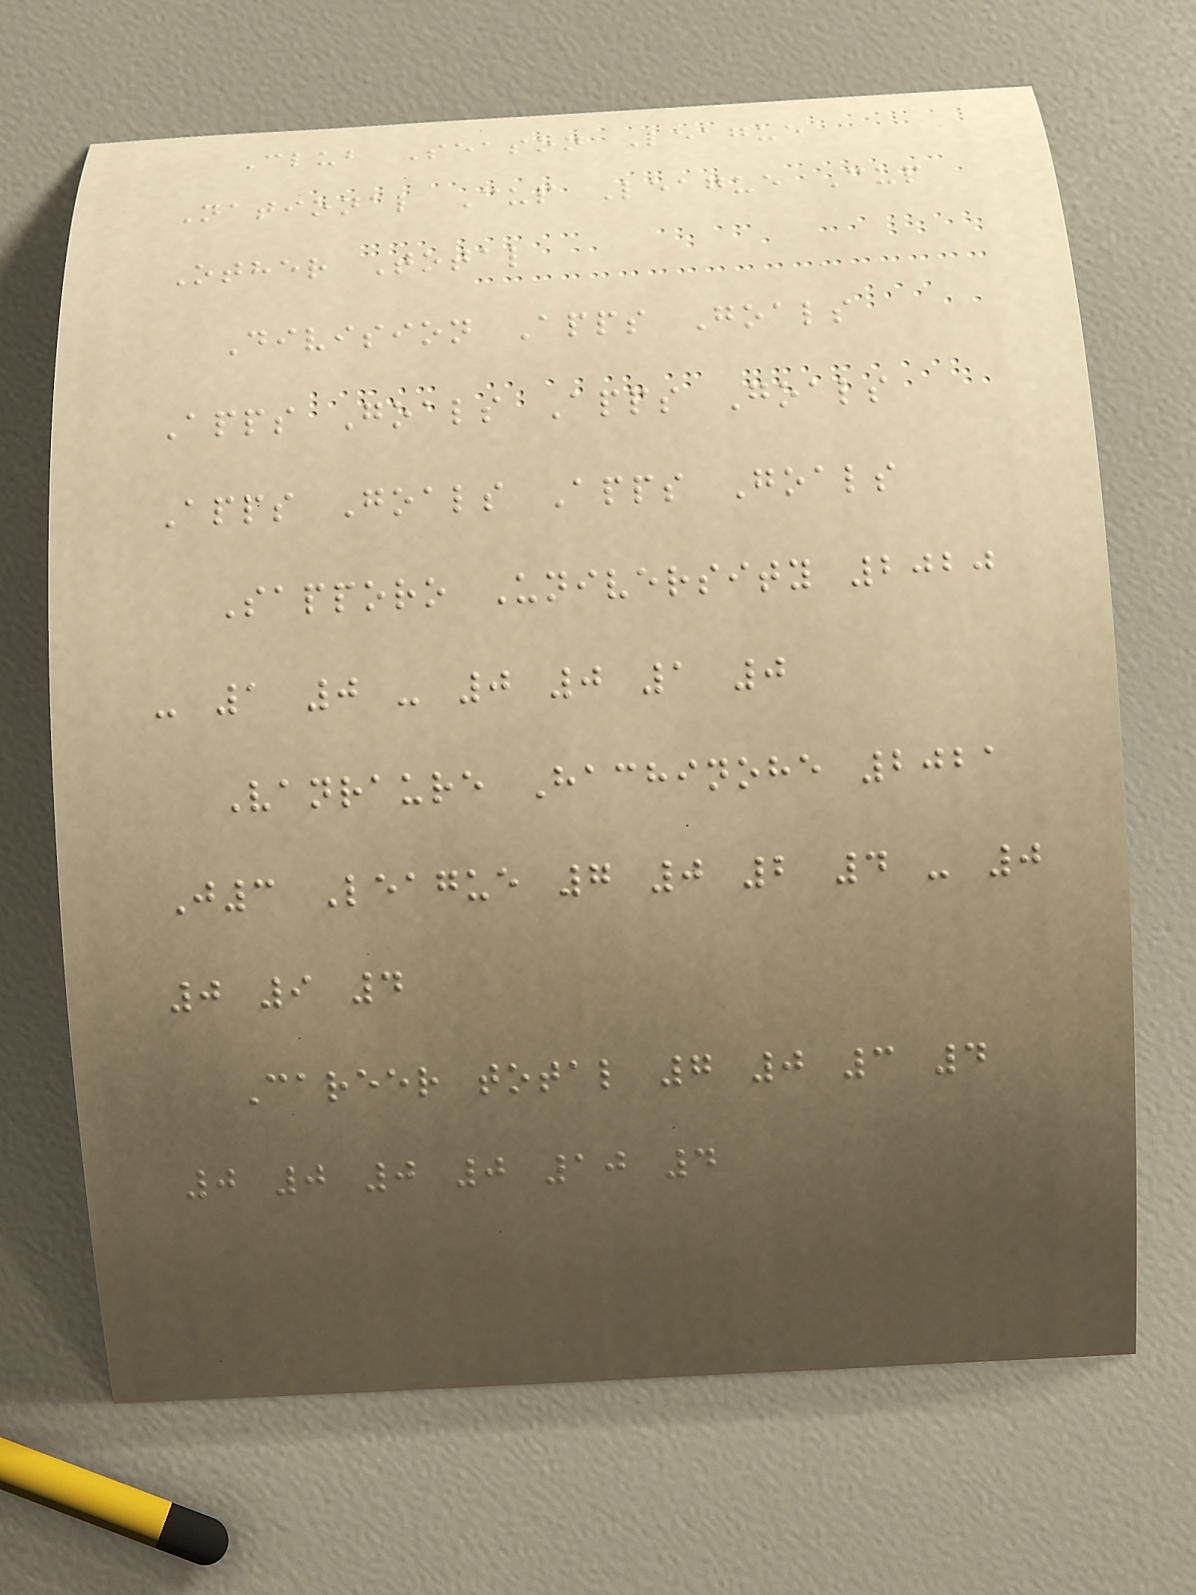Club Season League
National Cup League Cup
Other Total
Division Apps Goals
Apps Goals Apps Goals
Apps Goals Apps Goals
Sapporo University 2020
- 1 0 - 0 0 1 0
Vanraure Hachinohe 2021
J3 League 7 0 2 4 - 0
0 9 4
Career total 7 0 3 4
0 0 0 0 10 4
